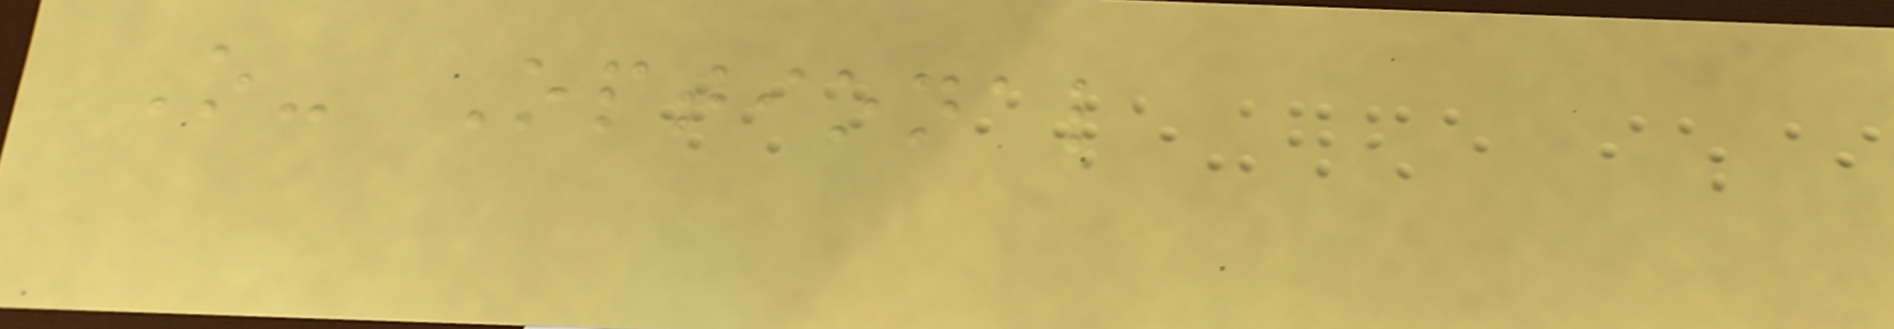O- Optional
